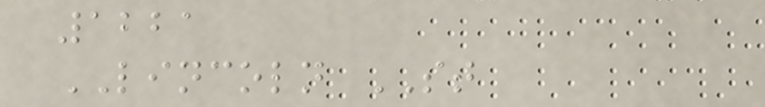1221
LINCOLN ST
